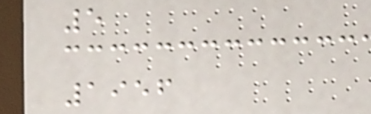5
1956
